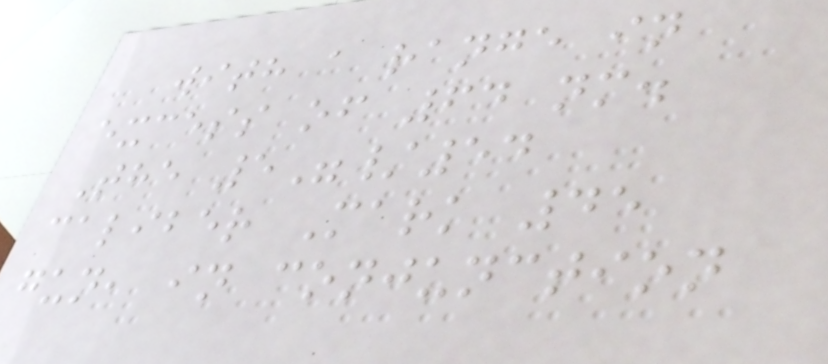with a range in
excess of 64 nm.
The 5"/54
caliber Mark 45
gun, in conjunction
